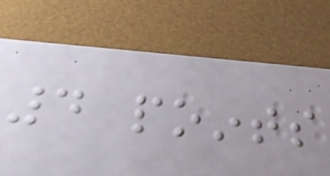4 points
